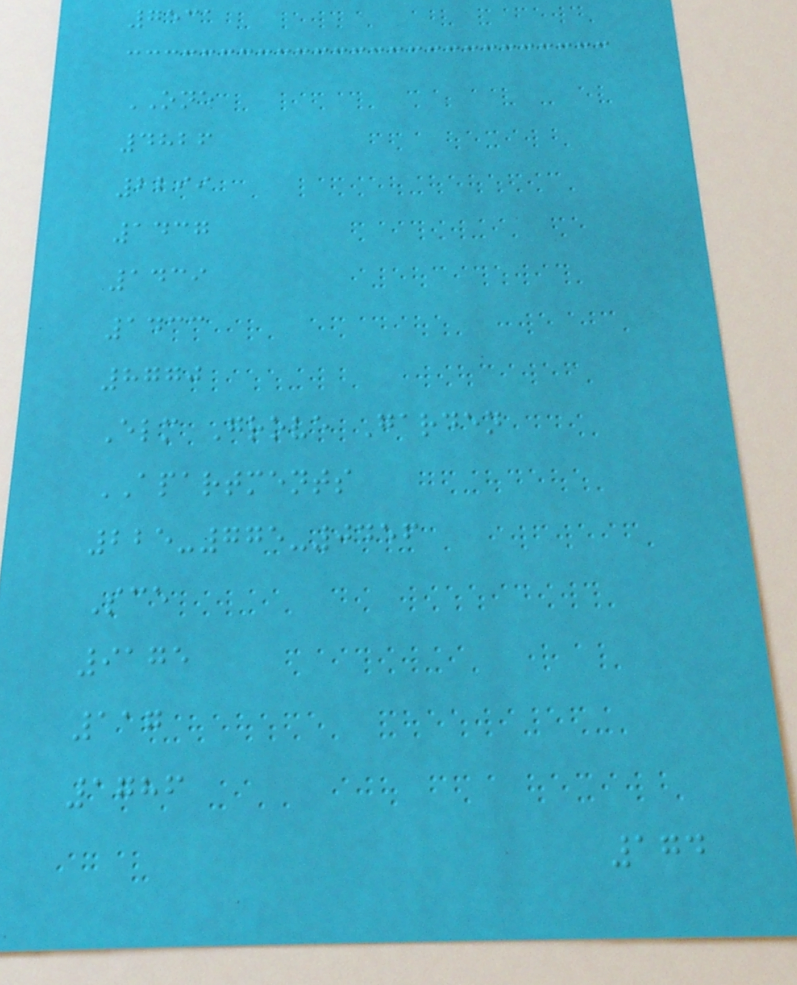7531
ONE
4826
2299
1437
1439
1433
8770
Elm Grove Garden
APARTMENTS
225-775-0456
Sce
9175
117
1786
174
